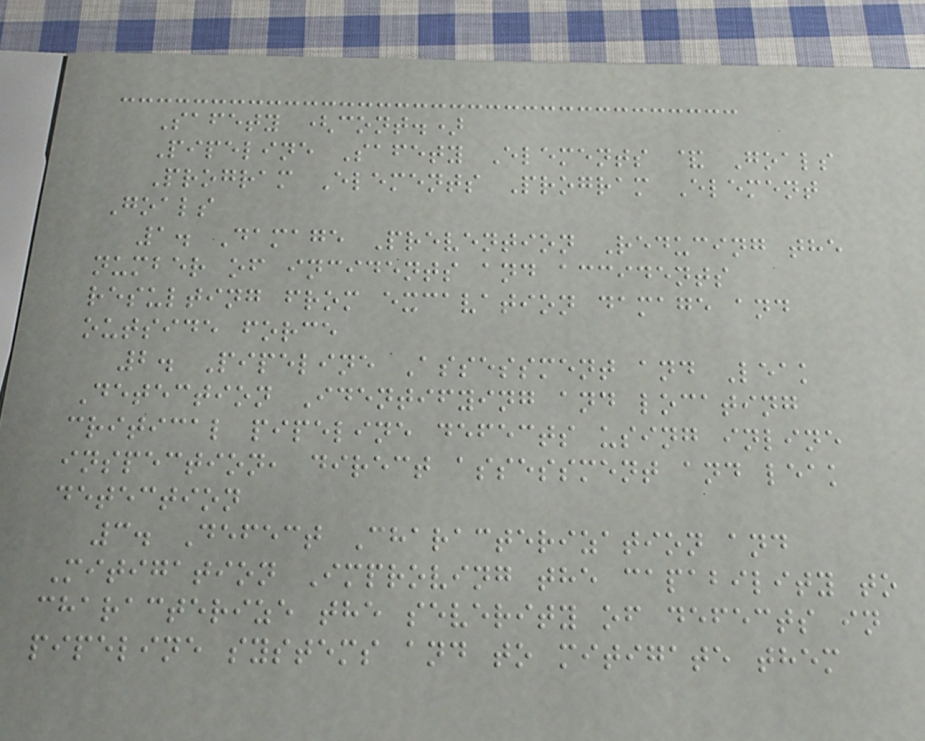Safety (cont.)
Pipeline Safety Elements & Goals
Program Elements Program Element
Goals
1. Damage Prevention Reducing the
number of incidents and accidents
resulting from excavation damage and
outside force
2. Pipeline Assessment and Leak
Detection Identifying and locating
critical pipeline defects using inline
inspection, direct assessment and leak
detection
3. Defect Characterization and
Mitigation Improving the capability to
characterize the severity of defects in
pipeline systems and to mitigate them
